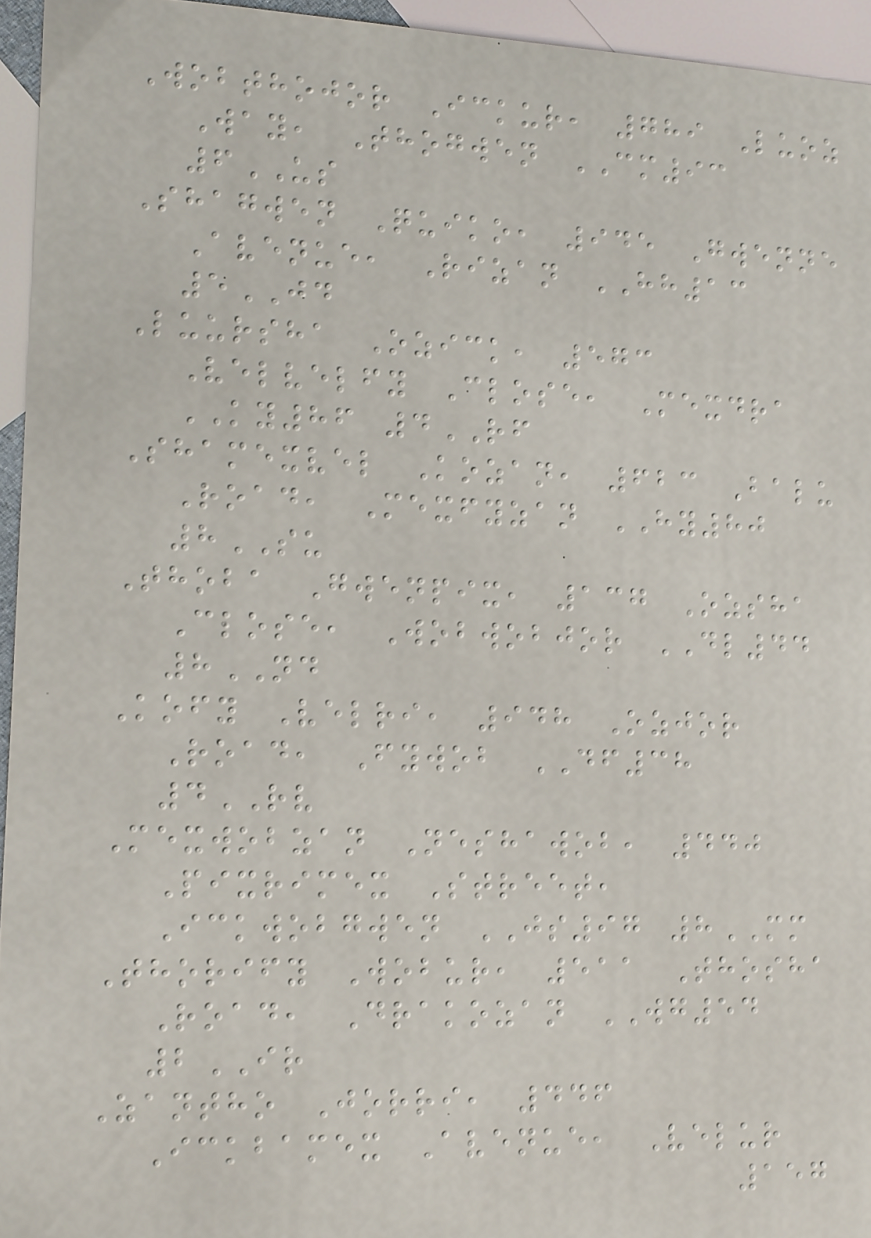Wobthojor Ickur, 789 Luoz
Way, Thogwen CM93
6US
Shagwen Quiko, 945 Gwenne
Avenue, Rizan HH13
5JD
Luursha Ozick, 573
Velvelfy Close, Mexdra
KY86 4RF
Shamexvel Kozan, 623 Balu
Road, Mexfyzan HY80
8SU
Thoba Gwenpix, 137 Ozsha
Close, Wobwobjor DL44
8ND
Kofy Velri, 948 Ozjor
Road, Fywob DF38
4RV
Mexwobzan Neshawob, 440
Pixrimex Street,
Ickwobgwen JS97 8MM
Thorify Wobur, 511 Thosha
Road, Drakozan WG54
2IR
Zantho Jorri, 446
Ickbamex Avenue, Velur
157
